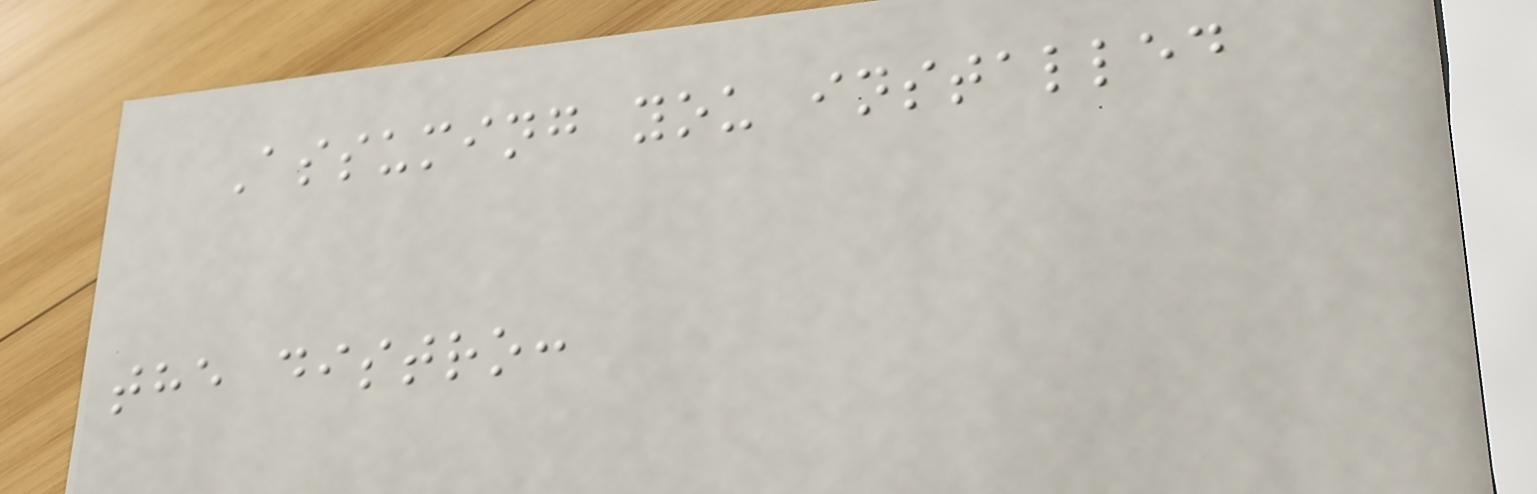Assuming you installed
the distro:
